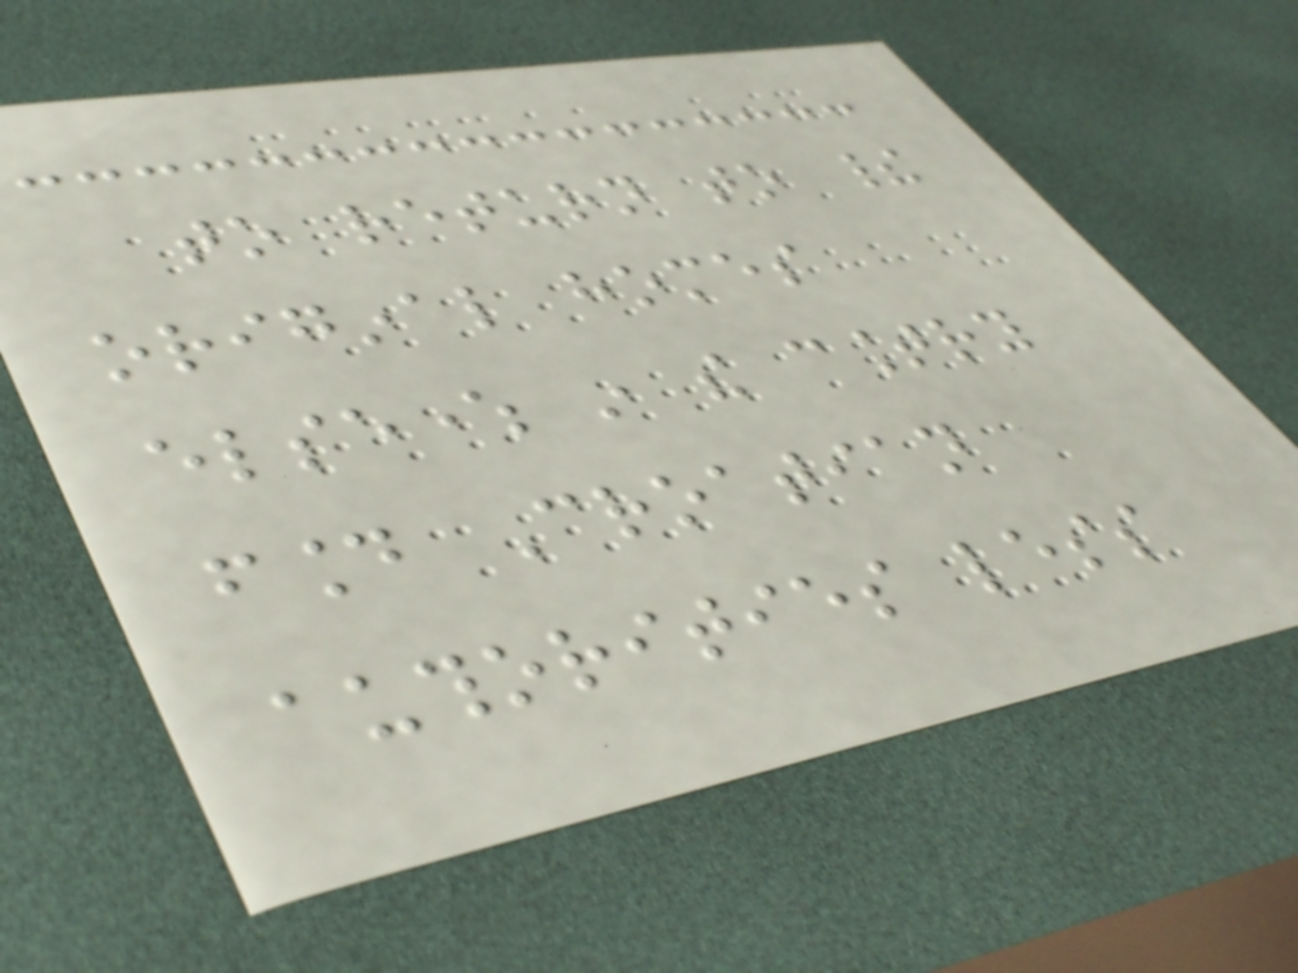to return to their
original homes
elsewhere in the country
found Croatian
authorities less
